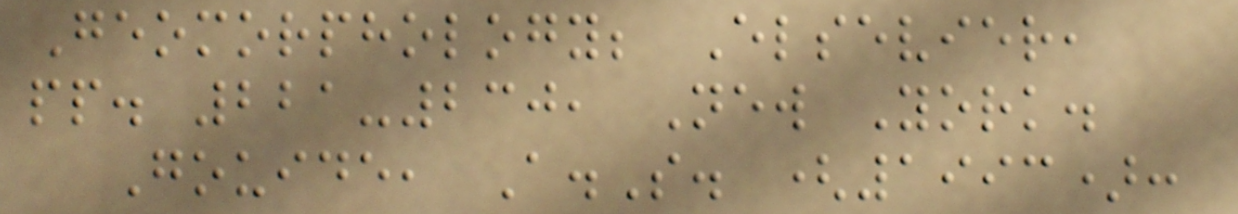Geomorphology; Elsevier,
pp. 221-230, New York.
Gouide, A.S. (1993):
